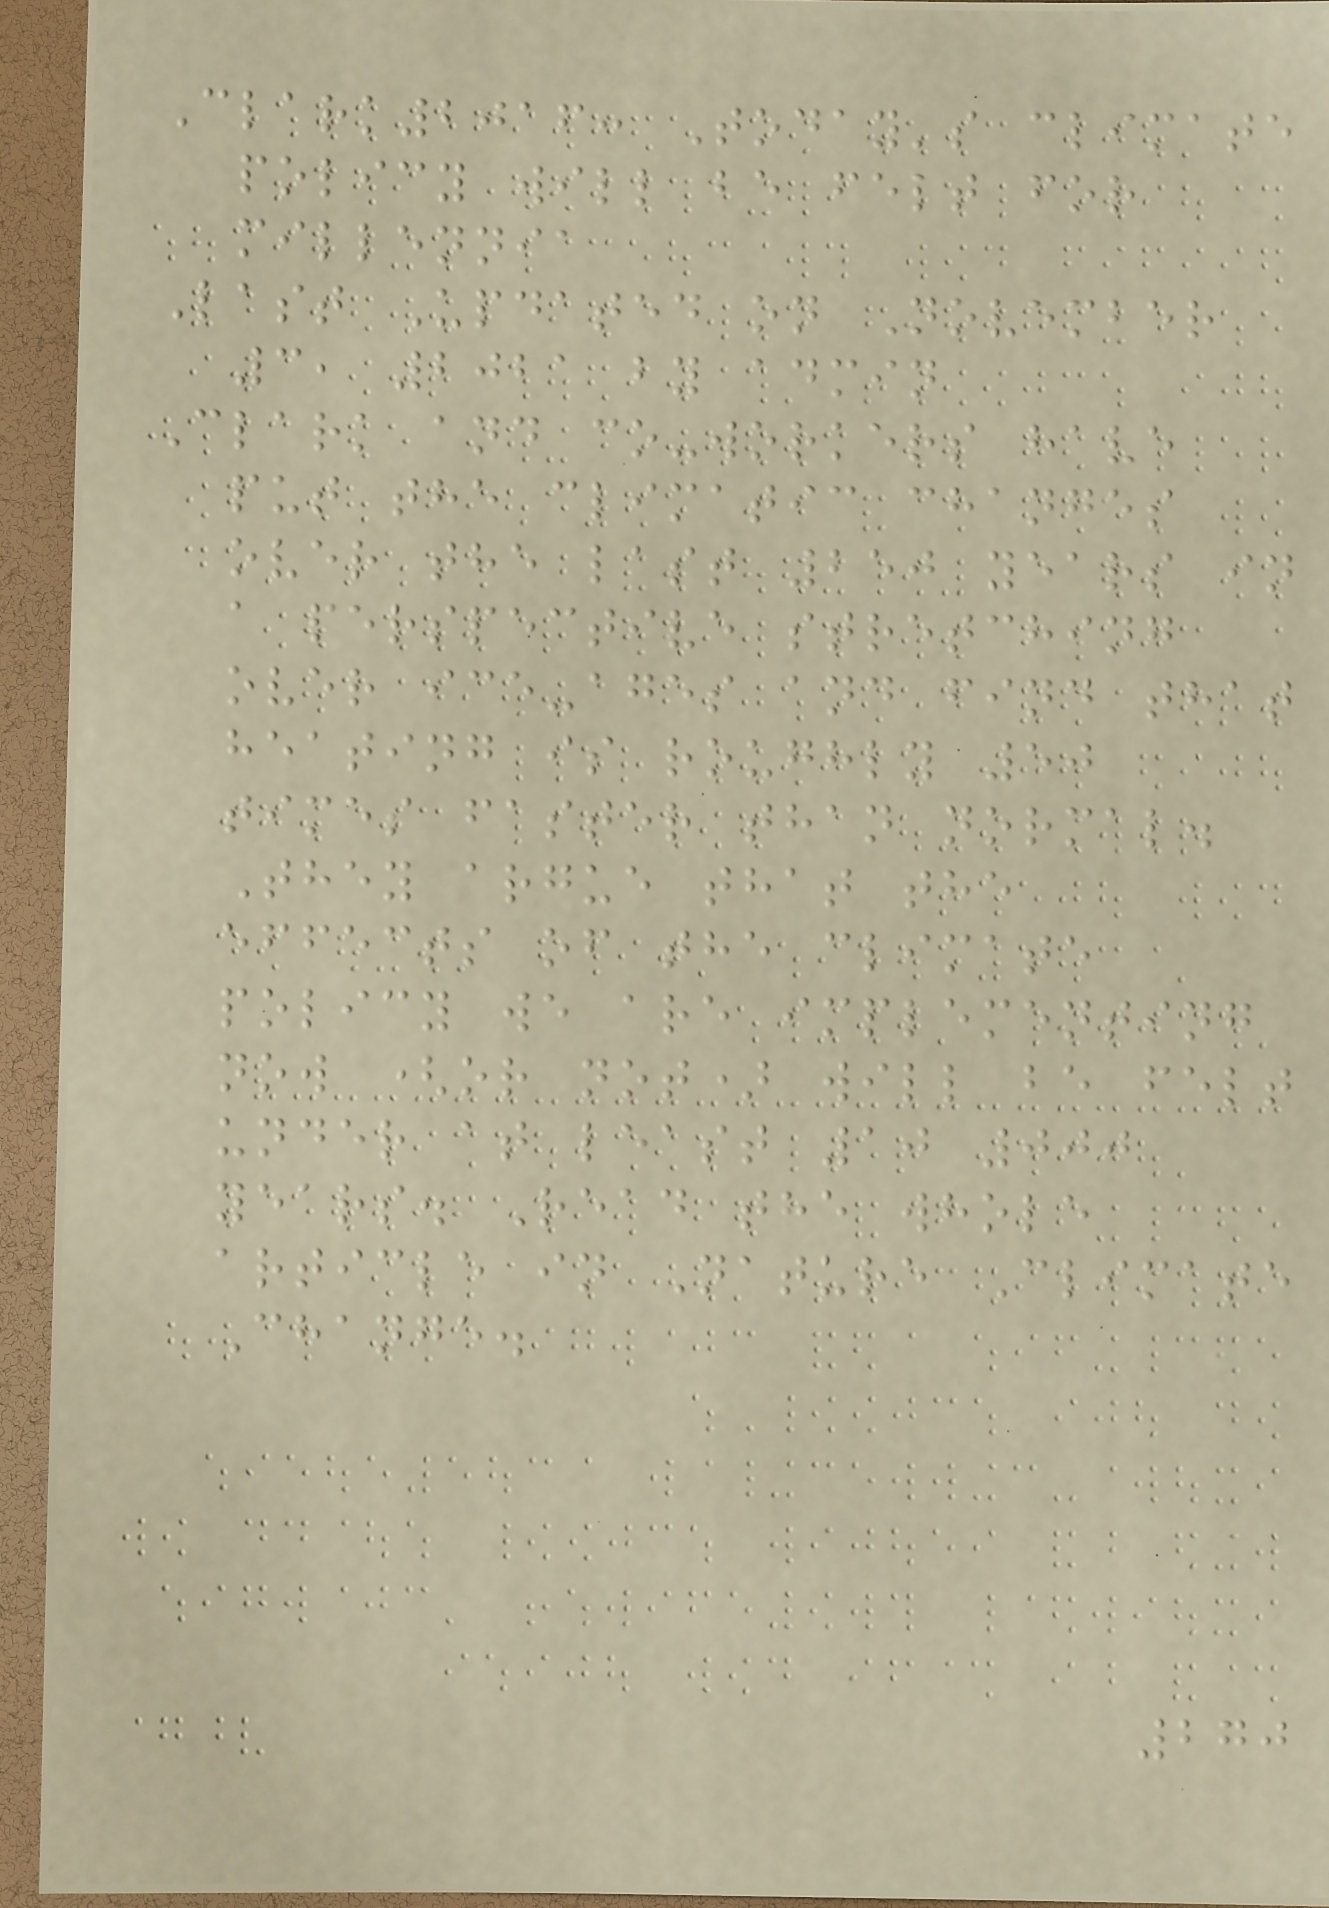Clark2016: Today's climate
policy will be felt for
millennia
Last Updated on November
3, 2021 by admin
Clark and co-workers have
put the climatic changes
over the last 250 years in
a perspective stretching
over ice-ages and find that
heating is roughly 50
times faster than normal.
They argue that the
effects of the climate
policy we are implementing
now (or not) will be felt
under at least 10 000
years. Read the whole
article in Nature Climate
Change.
270
